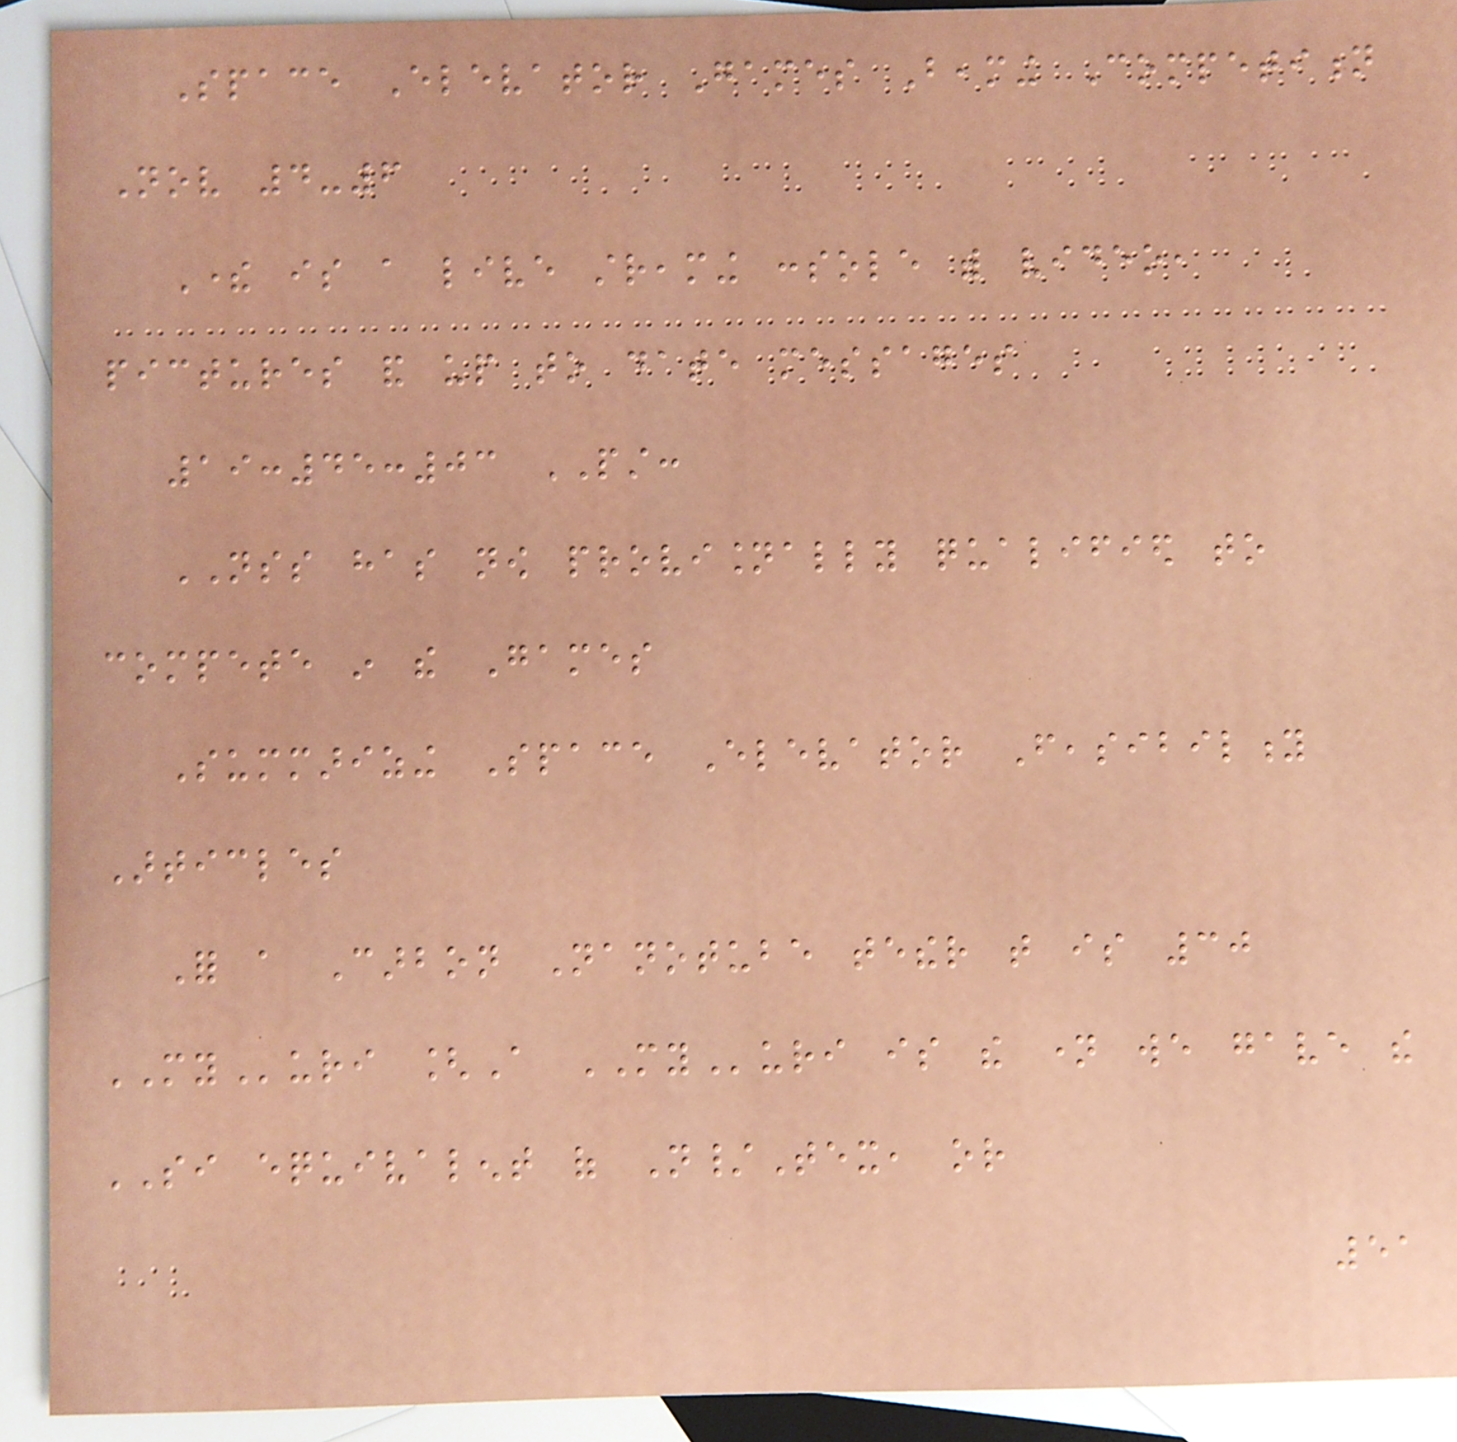Space Elevator Games Beaming Competition
Nov 4-6
There is a live streaming console with video,
pictures and up to date messages
19:45:03 PST:
NSS has now provisionally qualified to
compete in the Games
Summarizing Space Elevator Feasibility
Articles
For a Carbon Nanotube tether that is 30
MYuri [A MYuri is the name we gave the
SI equivalent of N/Tex, or
51
